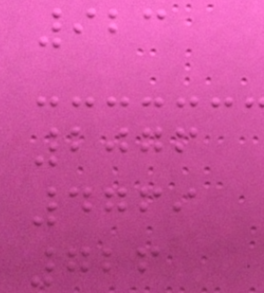923
2076
4769
726
